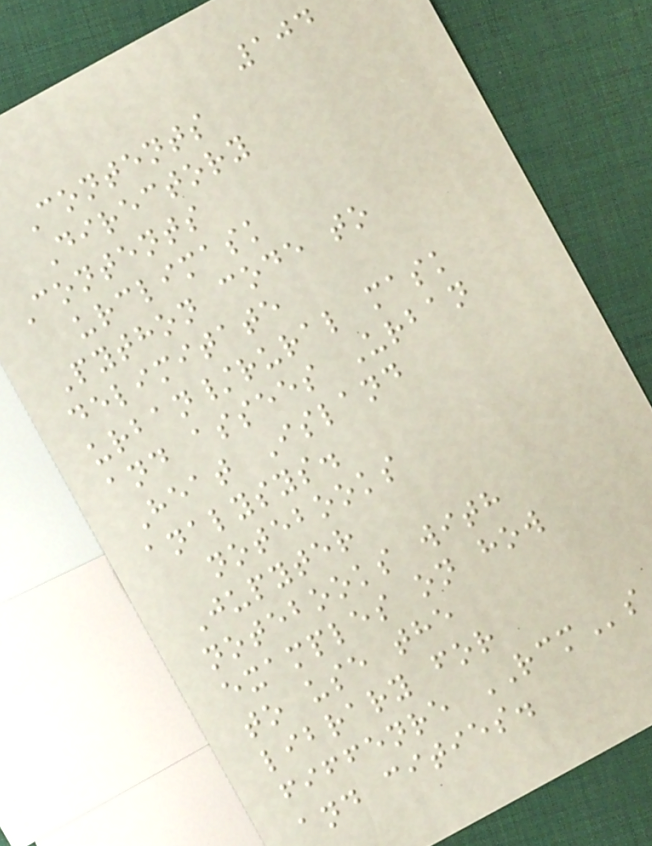104
Contents
Directory
Contents
urclimask
Python code to
delimitate
urban/rural mask
and assees Urban
Heat Island
analysys.
notebooks
Jupyter
notebooks with
examples on how
to use the
library for
fiffenre RCMs
and cities.
